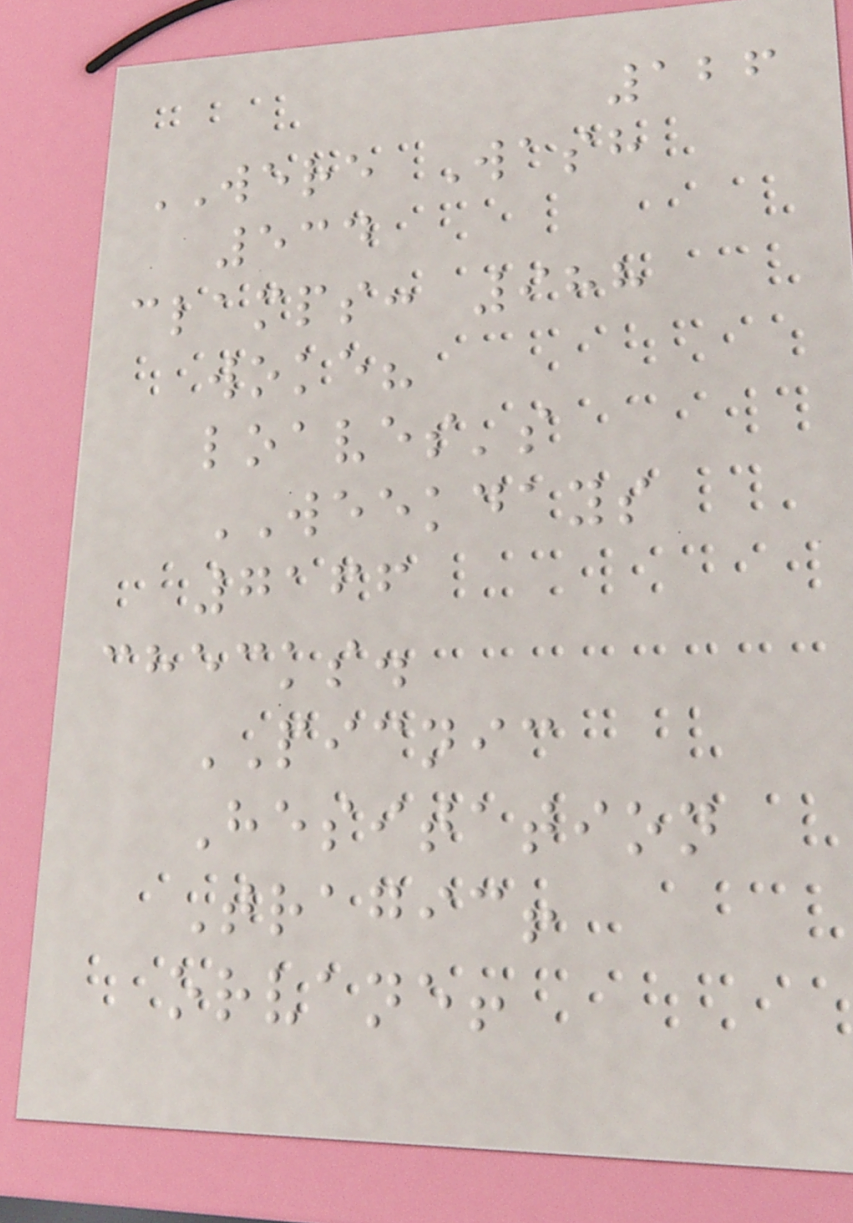126
WERE Wash
534
clamps: 988
woke?
loaves's
WEEKDAYS
7166
checks.
PICNIC
Hesitation
Tragic!
orvane!
